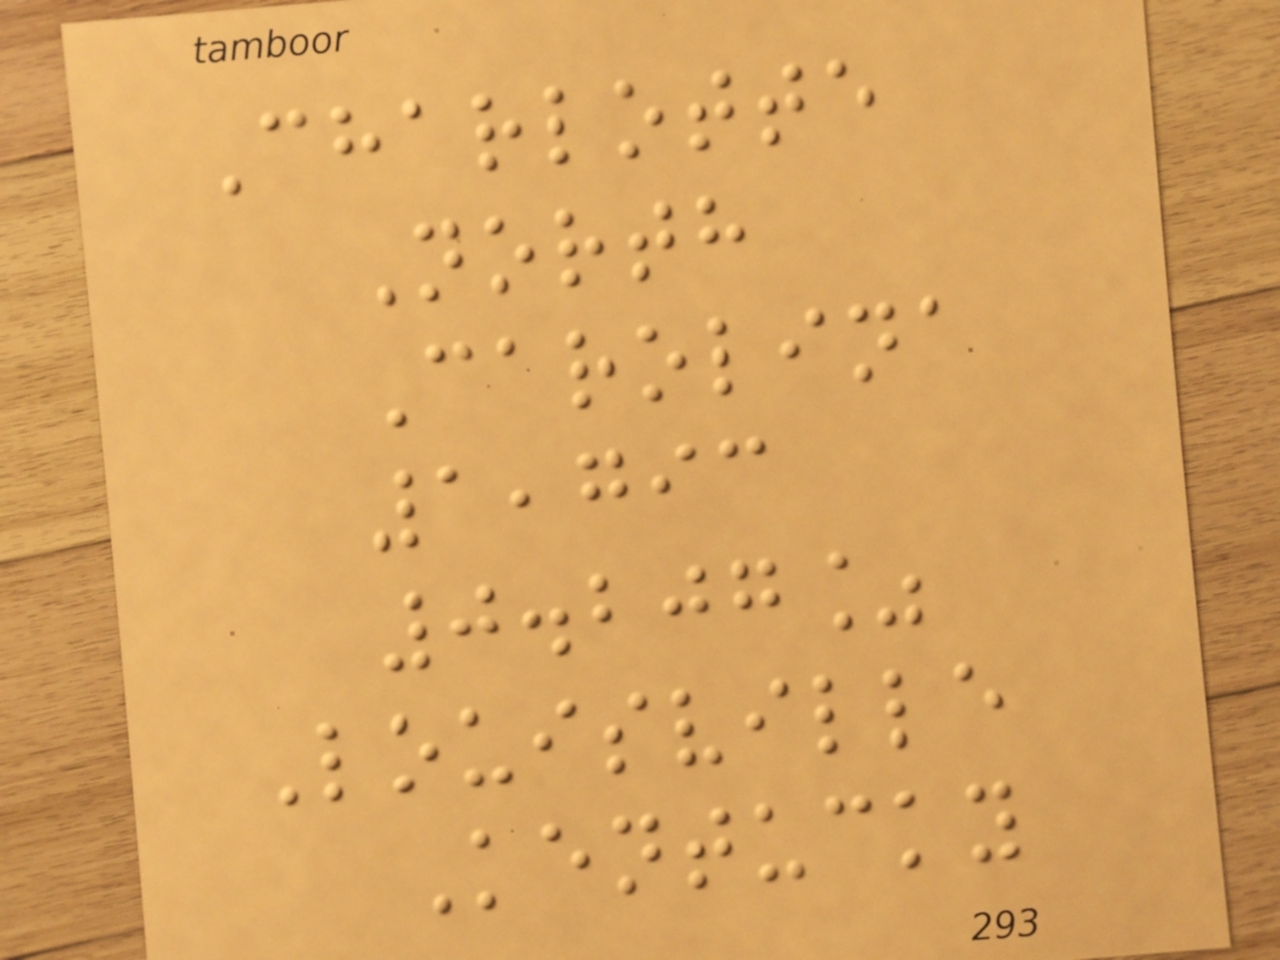Charlotte
North
Carolina
1,793
0.207%
Louisville
Kentucky
